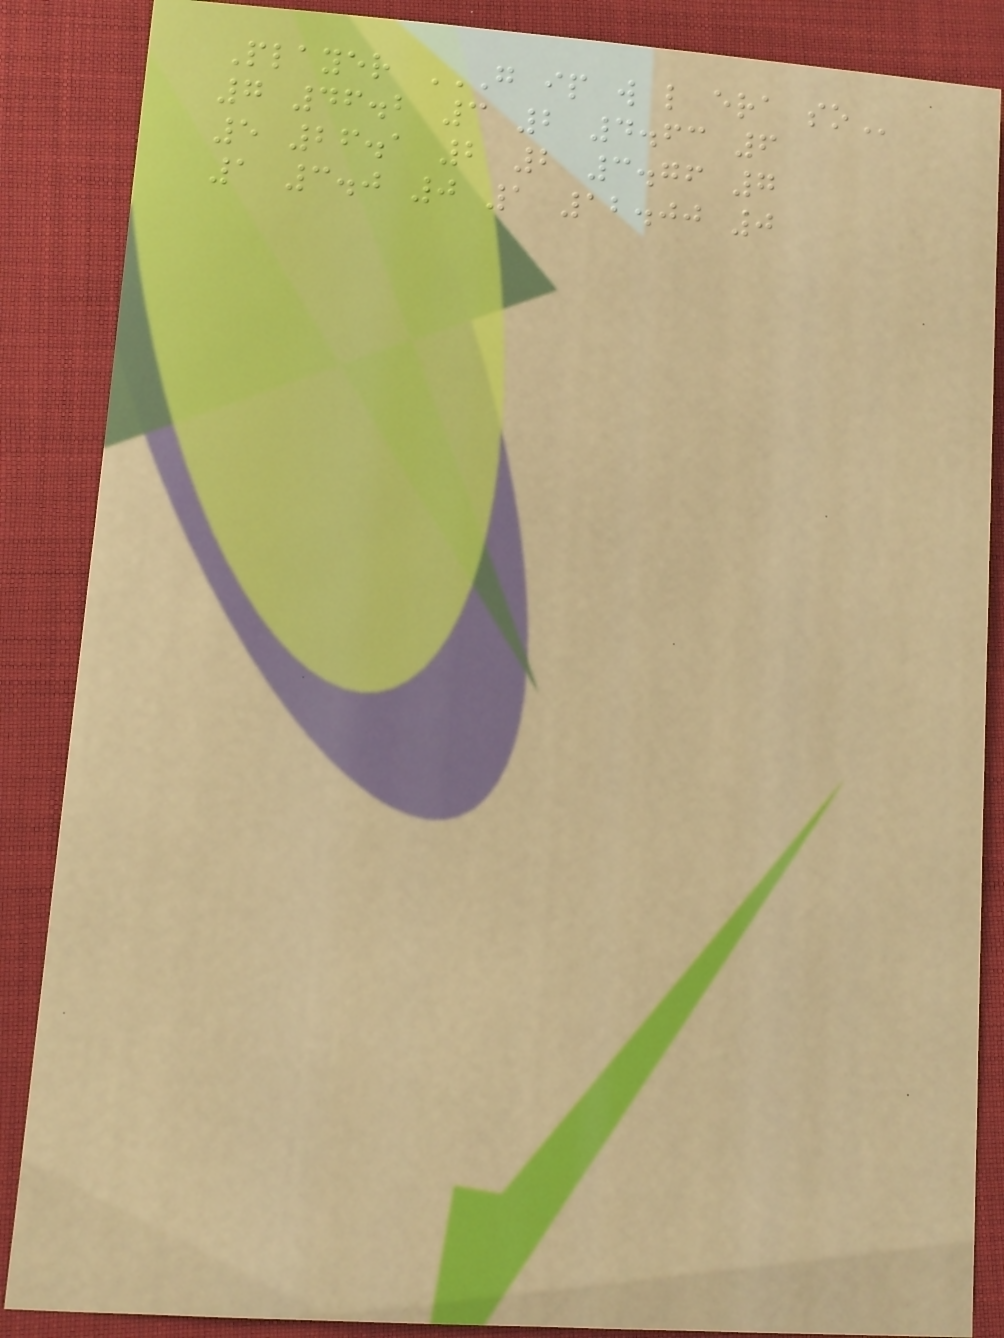Player G IP W L ERA SO
7 46.2 3 2 4.63 6
5 26.1 2 2 3.76 7
1 3.0 0 1 12.00 0
